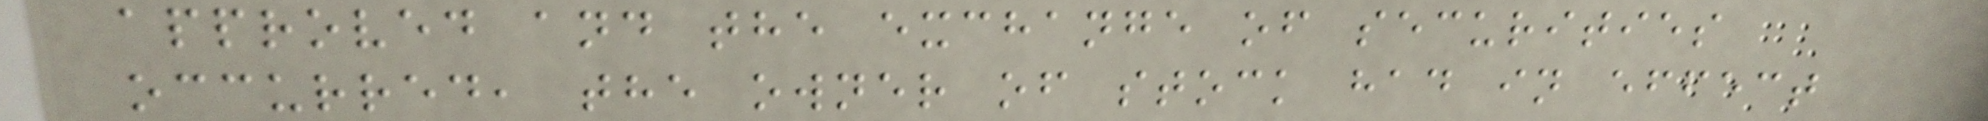approved and the exchange of securities
occurred, the owner of stock had in effect
